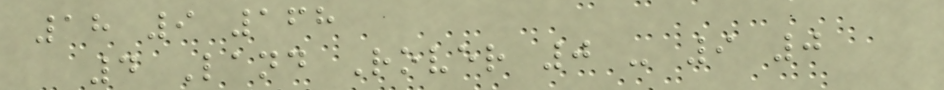18 9 168
4 Land Rover 0 - 9 0
